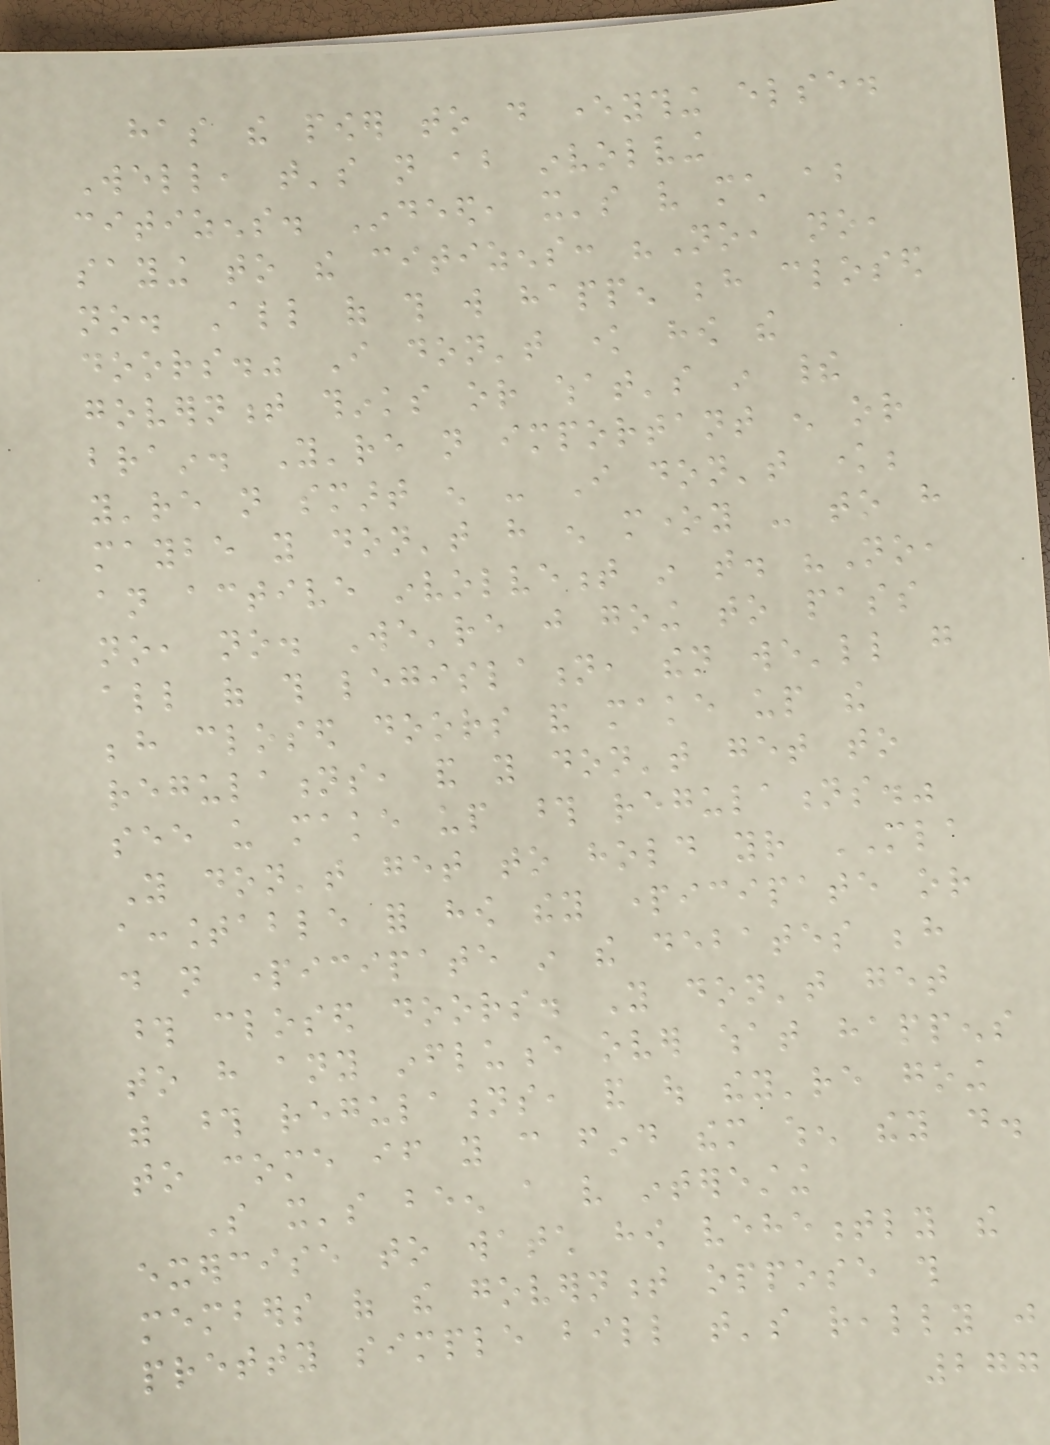has the power to do everything else.
Well, that's not about involving
citizens. Indeed, it's very much about
saying to the citizens: "No, no,
no. All of this will happen behind closed
doors." I don't know how the
government thinks or what's in their
brain. You're not important enough or
you're not smart enough - I don't know;
maybe you don't have enough money - to have
an active involvement in that. "No,
no, no. We're just going to pass
all of this legislation, then we'll go
behind closed doors and make up the
regulations, and you don't get to
see us make up those regulations."
You don't get to hold your MLA
accountable for how they participate or
do not participate in the debates behind
those closed doors. You don't get
to have any influence over what happens
with those regulations, and out they're going
to come if you can find them when they do.
So it's been a very interesting
exercise to watch how vehemently the
members of the government oppose this
pretty simple bill that's really just
277
